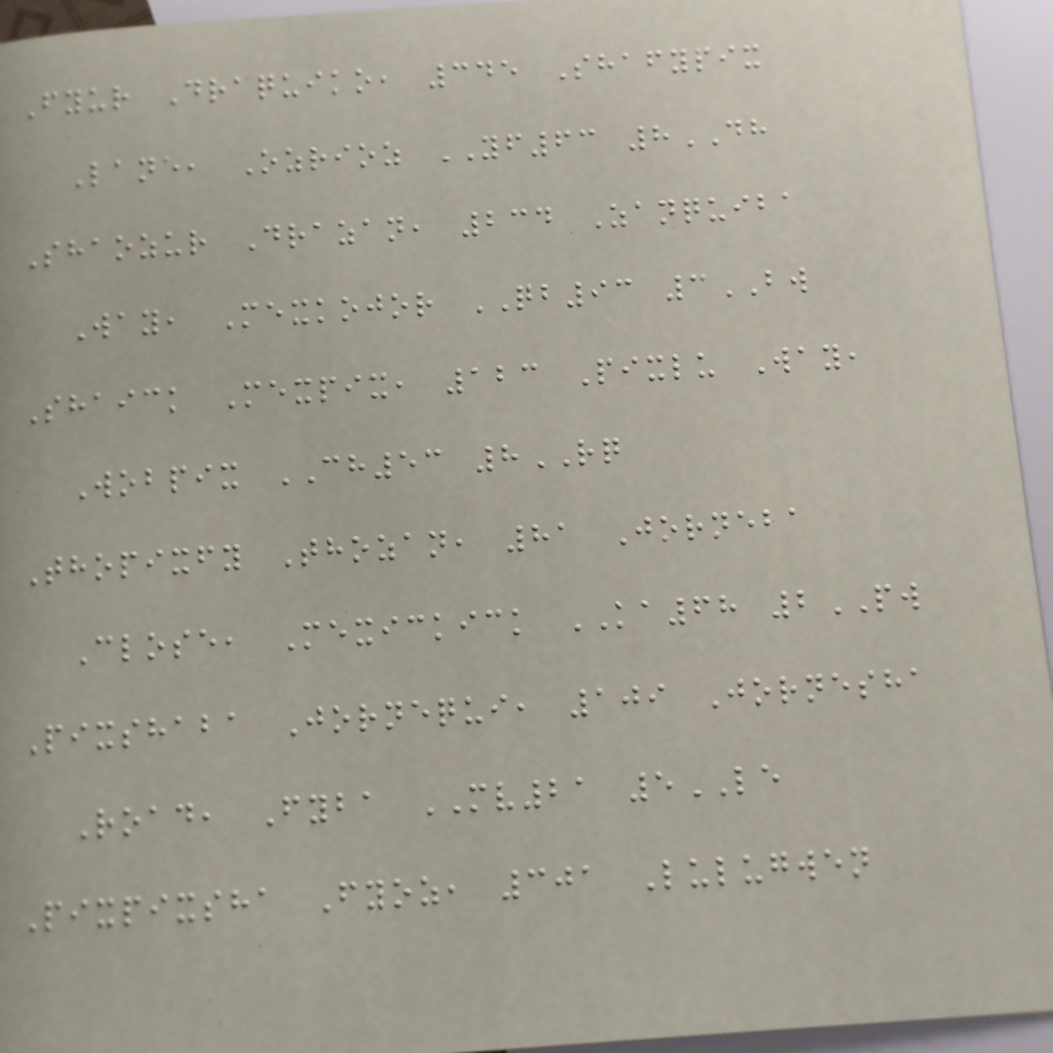Fyur Draquiko, 345 Shafypix
Lane, Ozrioz YF63 8DH
Shaozur Drazan, 234 Zanquiba
Way, Mexkojor QB93 3BW
Shaick Mexpix, 123 Pixlu Way,
Wobpix CH53 8RQ
Thopixfy Thozan, 81 Jorneba
Close, Mexickick KA68 2PW
Pixshaba Jornequi, 109 Jornesha
Road, Fyba MV21 5LE
Pixpixsha Fyoz, 301 Lulugwen
